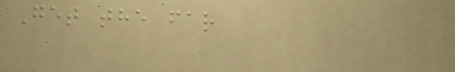Get the far
